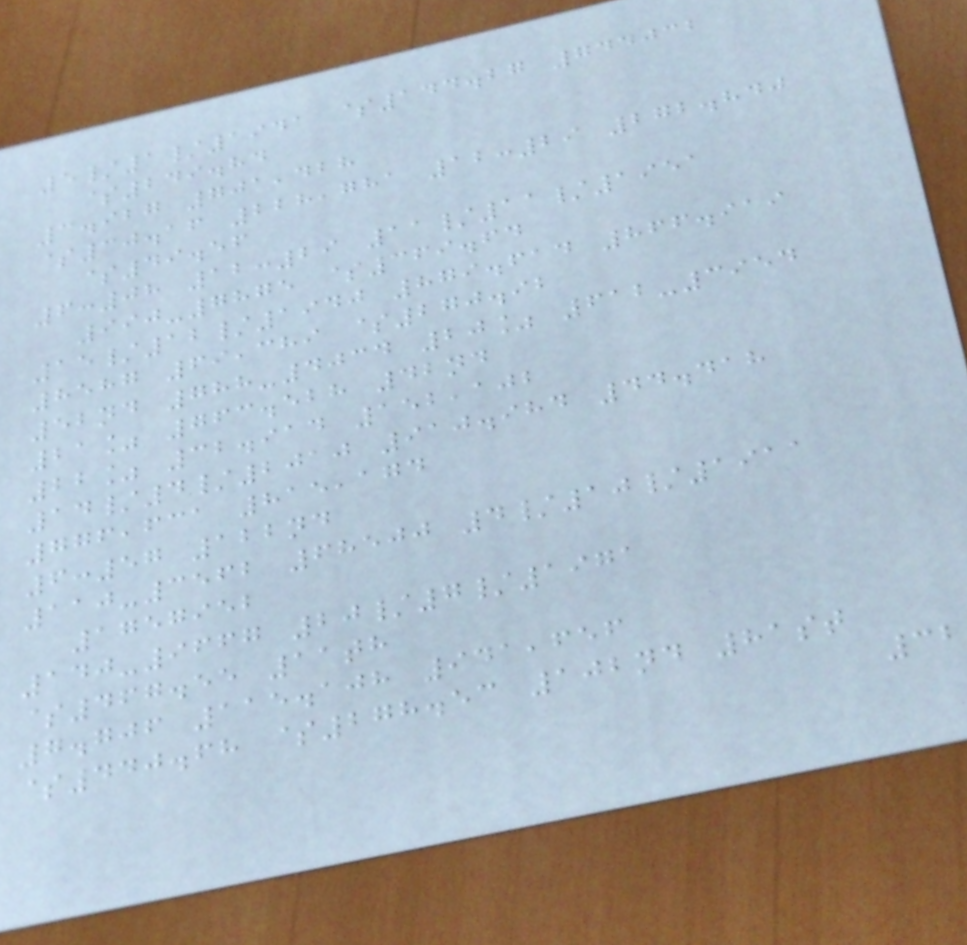5/1/1941 $144.27 744032
$249.84
3.927 701,428
$30.16 228,781 12:29 272.840
$49.56
6:08 12:29 11/11/1951
990-7875 $369.64
15/12/1940 879.614 866.919
8587 69,389 $270.92
52nd 788-4034 20% 612-3954
21% 763.528 42nd
22% 32.914 152,102
14/4/2010 910.984 44.418
776,631 815,174
6:57 122nd
110-3562 68500 4/10/1911
1757952
140-9667 20/7/1971
$467.55 11th
7.706 115.108 941,656
$440.68 $278.53 102nd 81st
32
